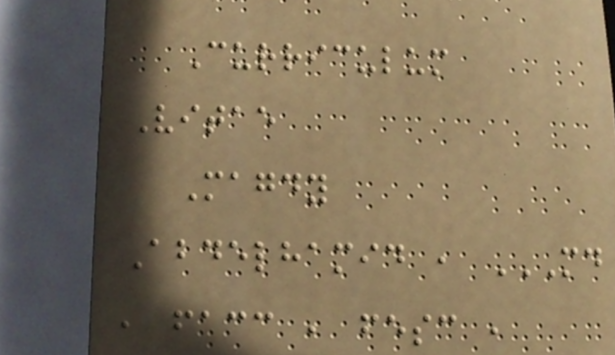Curriculum
Vitae
Magdy
Abdelhamid , MD
, FACC , FESC ,
